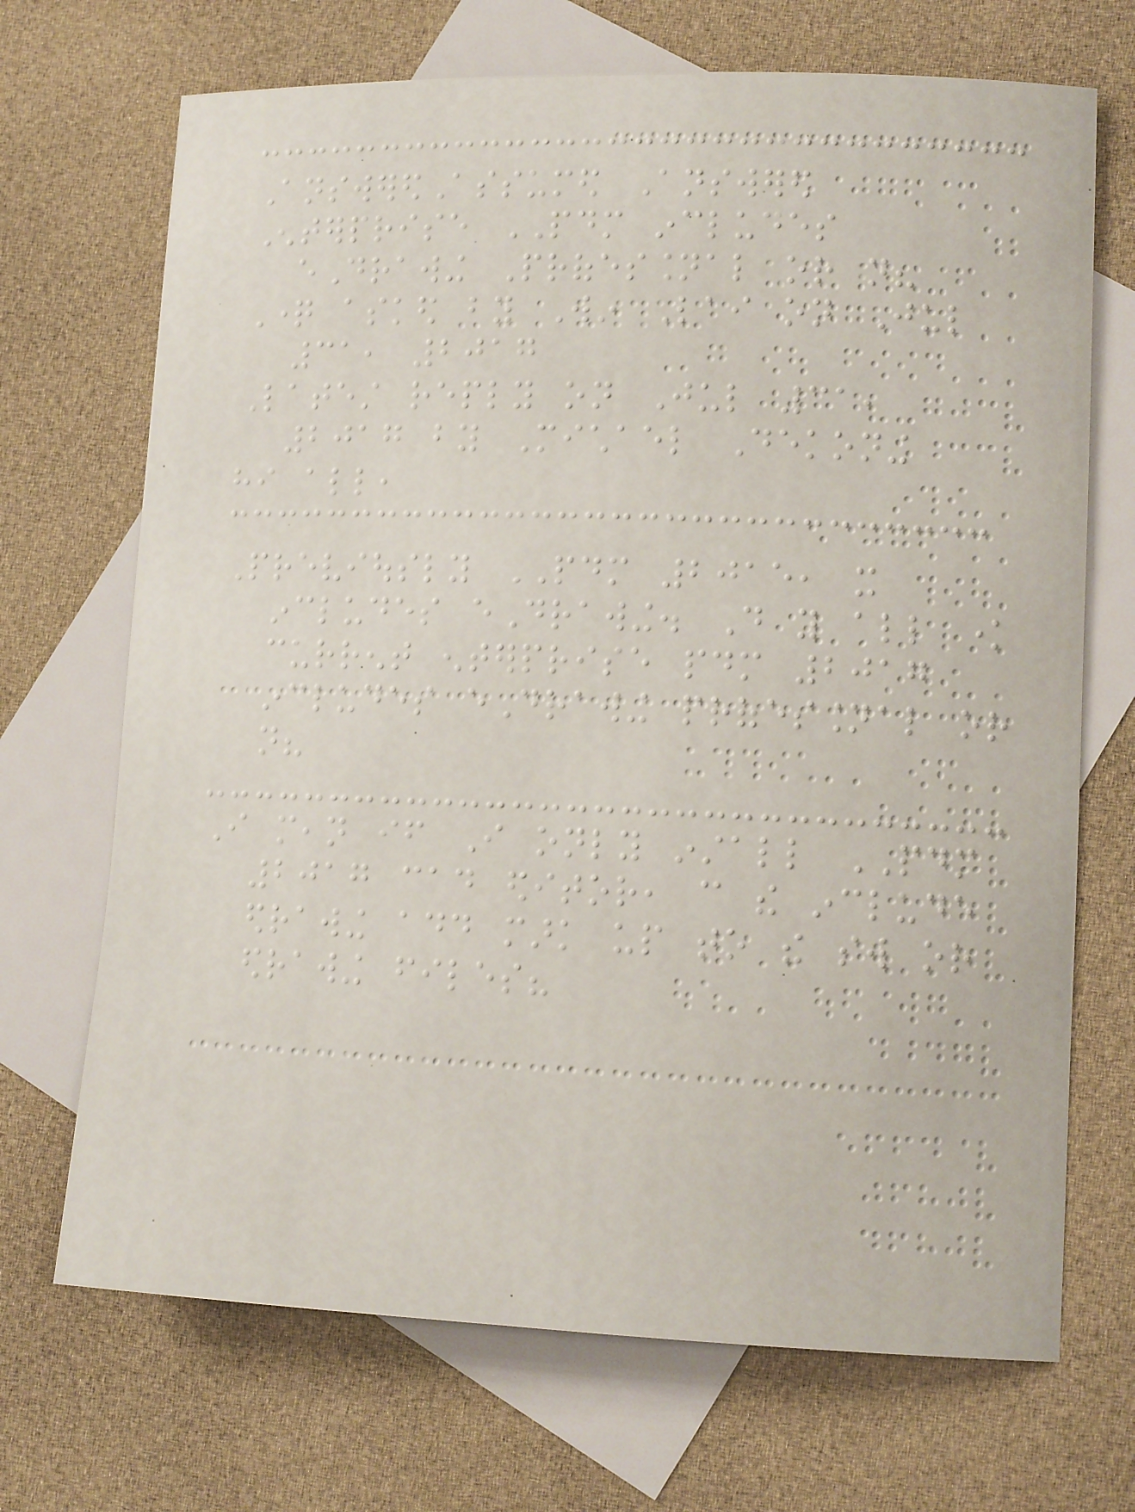AnsweredAssumed Answered
Enterprise PDM includes
eDrawing Professional or not?
Question asked by Win Lai on Jul
31, 2017
Latest reply on Jul 31,
2017 by Michael Dekoning
hi all,
Previously PDM 2015, it
includes eDrawing. Do you all know
current enterprise pdm 2017
includes eDrawing professional or
not?
I mean if I only install PDM
2017 cad editor, can the include
edrawing add mark up to the sw or
edrawing files?
